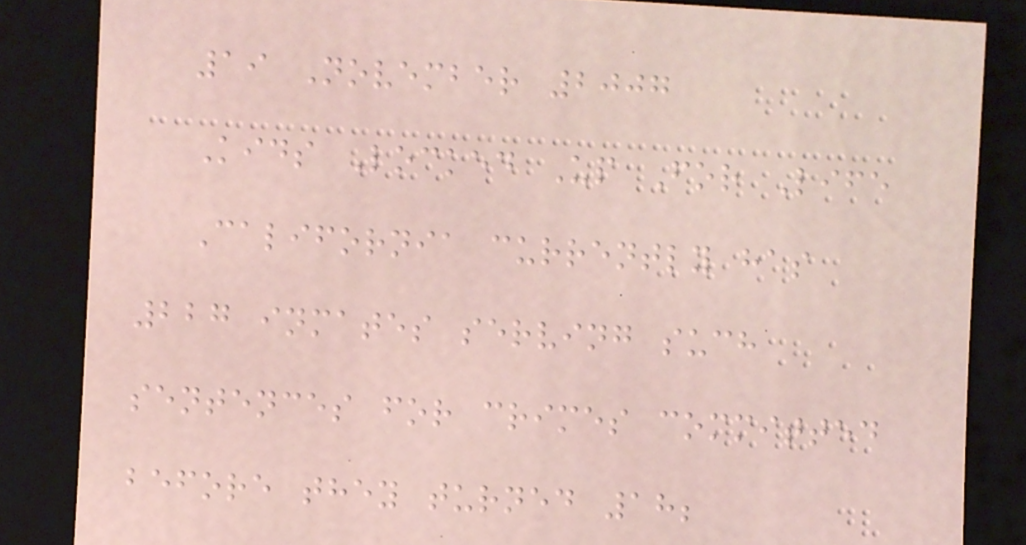19 November 2007
Kids Locked Up For Life
California currently has
227 inmates serving such
sentences for crimes committed
before they turned 18;
